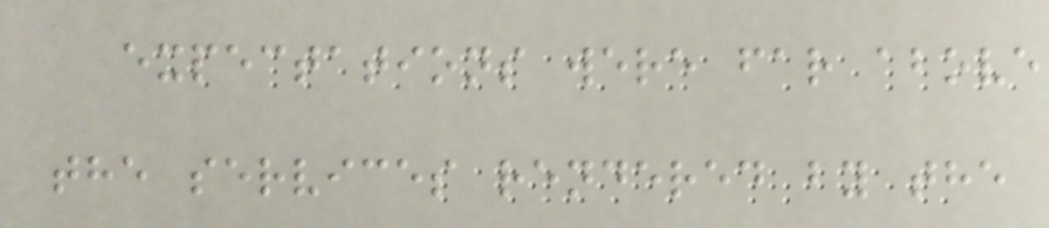expectations were far above
the services rendered by the
